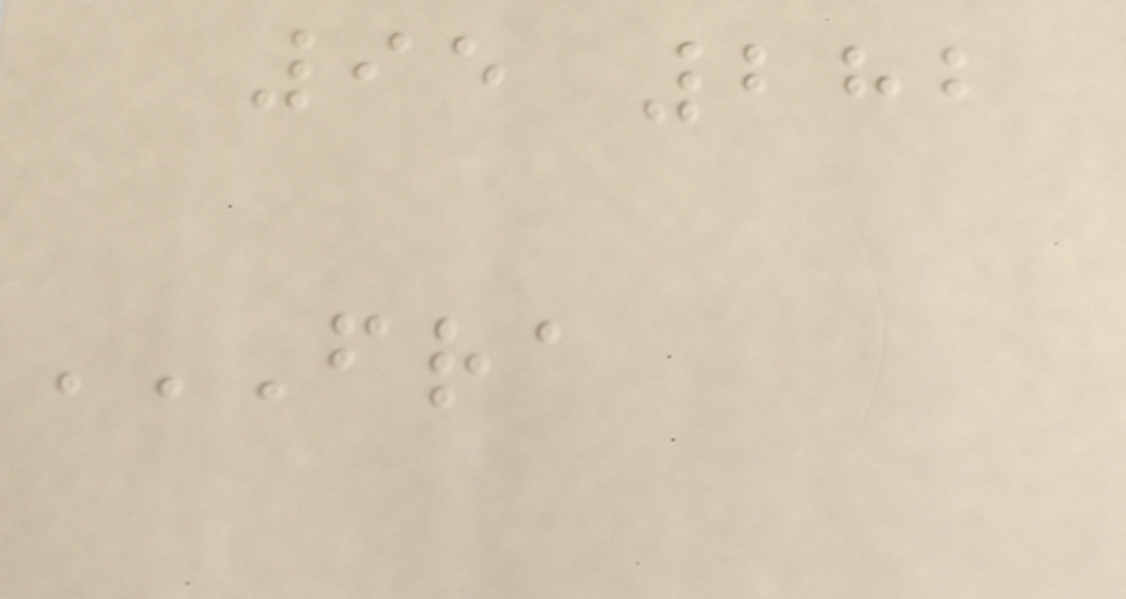95 282
FRA
